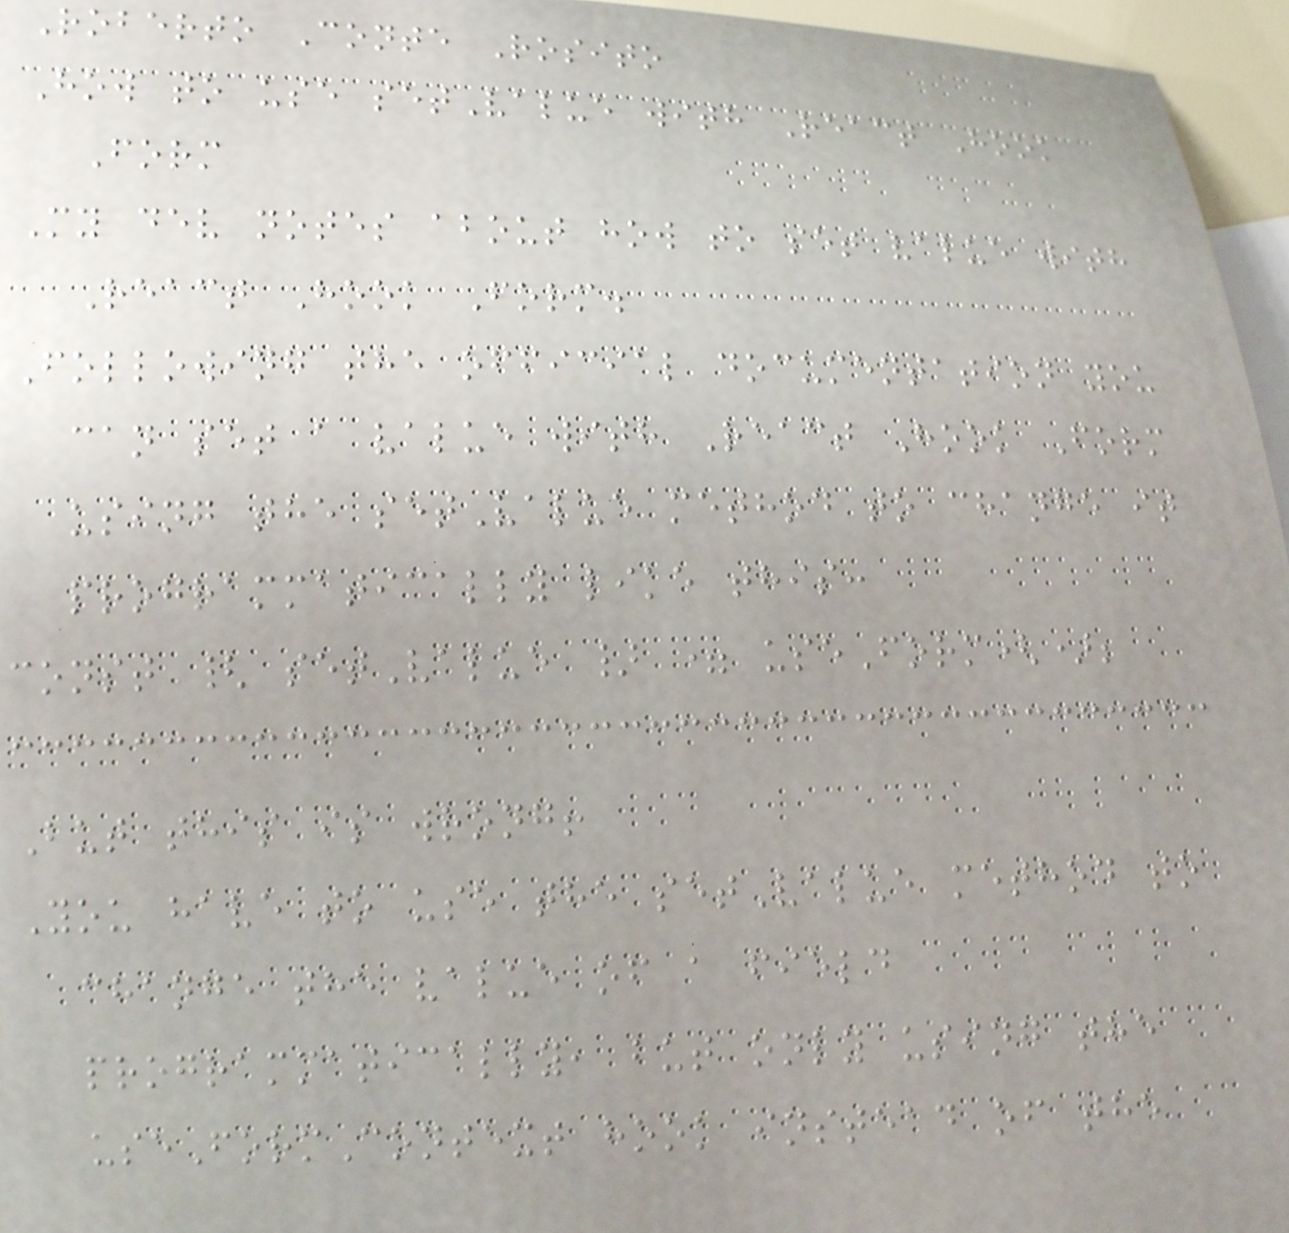Roberto Conte Rosito
How to use setValue with React Hook
Form
My dev notes about how to set value with
React Hook Form.
Following the official documentation you
can set a value with React Hook Form
using the setValue method to change it
programmatically like this:
const { setValue } = useForm();
But this is wrong!
You have to use the setValue method to
change the value of a field
programmatically, but only using the
useFormContext hook instead of the
